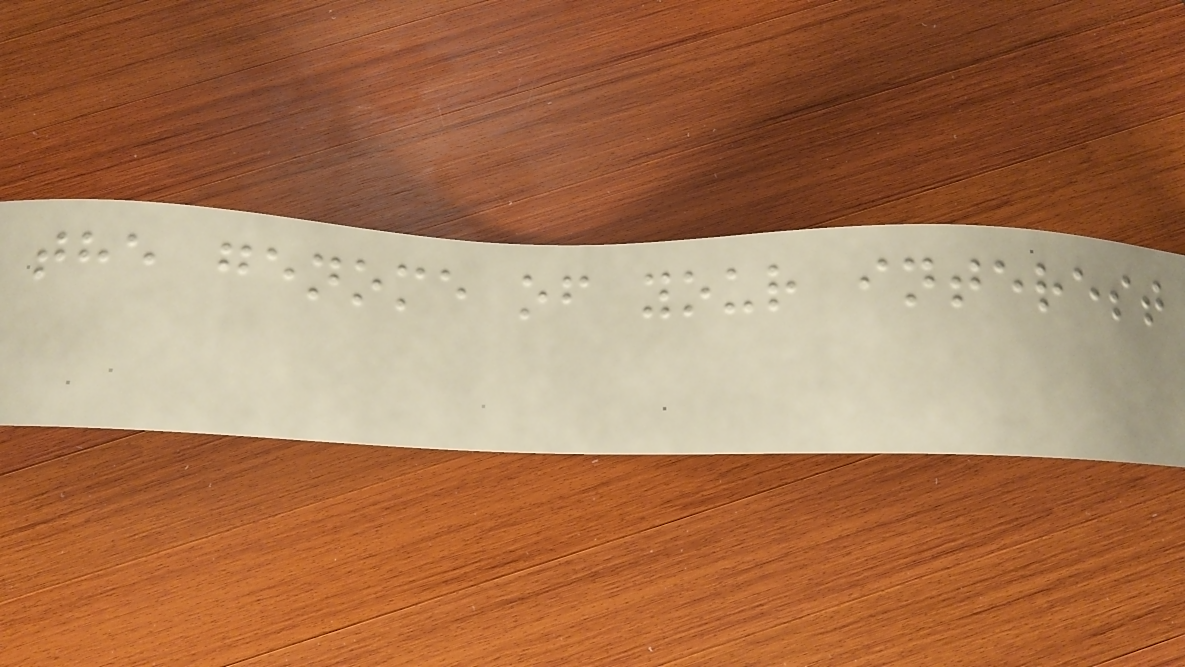the genome of your interest
